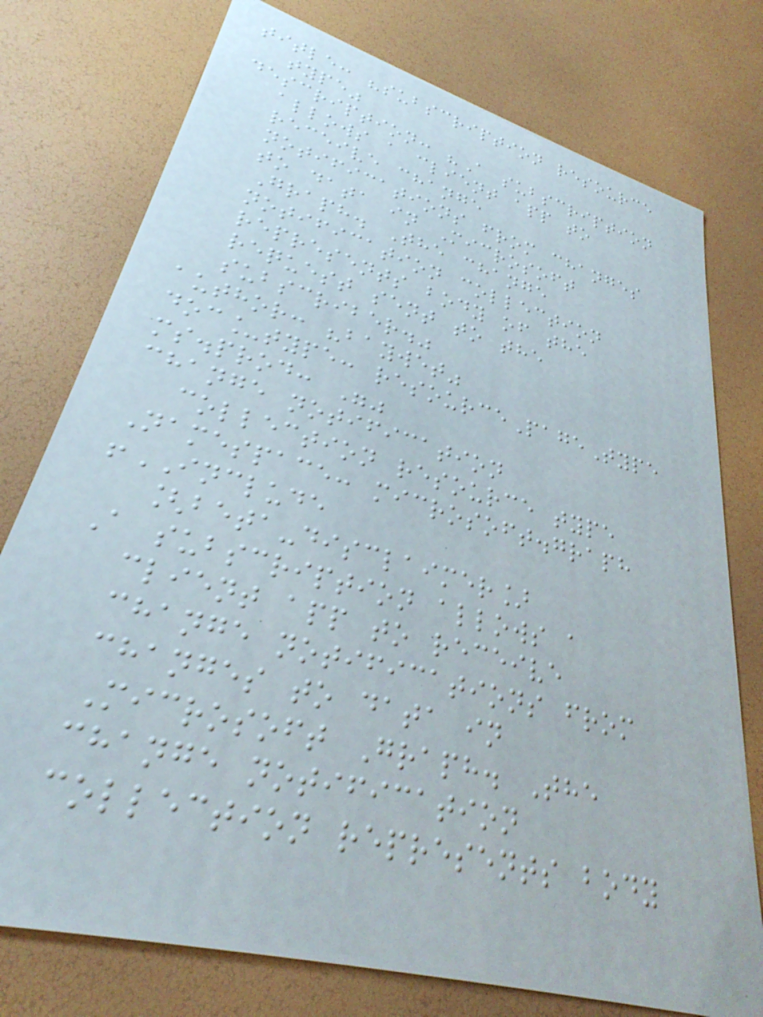title: "subscription resource
type"
description: "A subscription
allows a client app to
receive change
notifications from changes
to data in Microsoft
Graph. The change
notification collection
represents body of the
request sent to the
subscriber."
author: "baywet"
doc_type: resourcePageType
ms.prod: ""
change notification
collection resource type
Namespace: microsoft.graph
!INCLUDE
[beta-disclaimer]
A subscription allows a
client app to receive
change notifications from
changes to data in
Microsoft Graph. The
change notification
collection represents body
